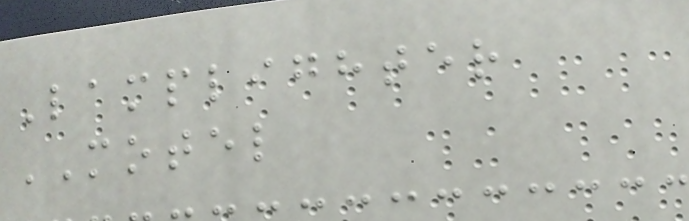Lamplighter
MOTEL
